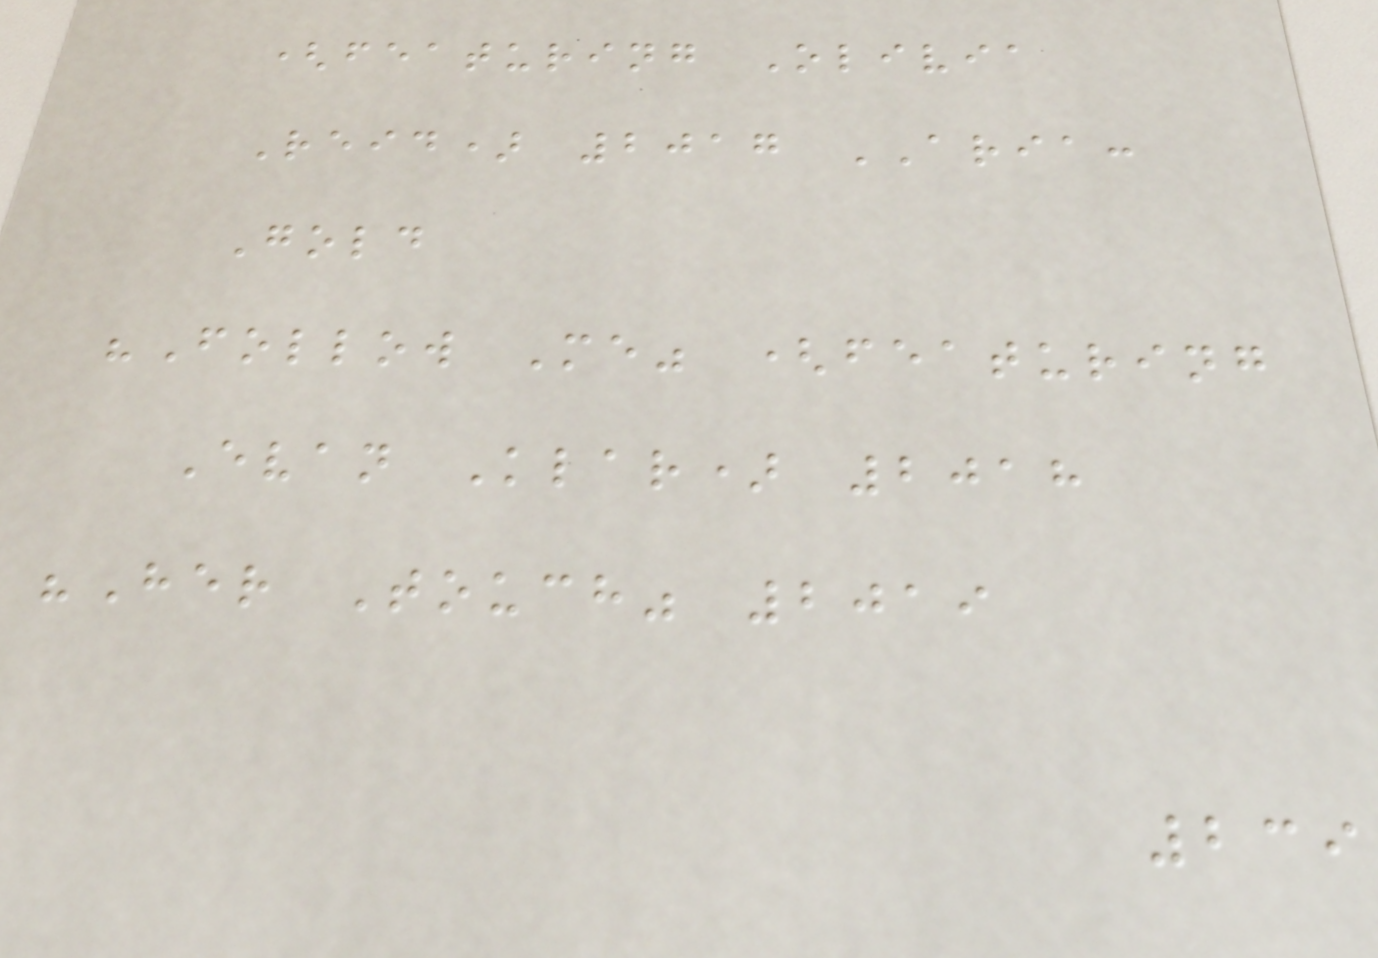(featuring Olivia
Reid) 2017 ARIA:
Gold
"Follow Me" (featuring
Evan Klar) 2018
"Her Touch" 2019
239
